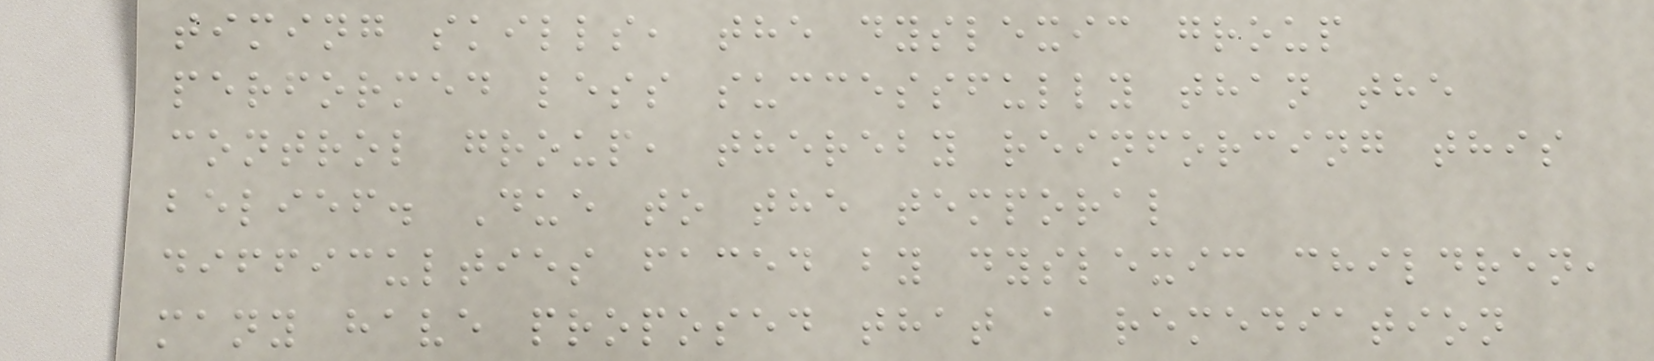timing skills, the dyslexic group
performed less successfully than the
control group, thereby reinforcing this
belief. Due to the temporal
difficulties faced by dyslexic children,
many have proposed that a remediation
